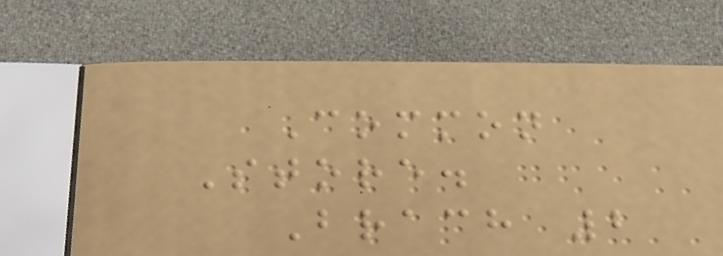Common
Store.
Brach 2
